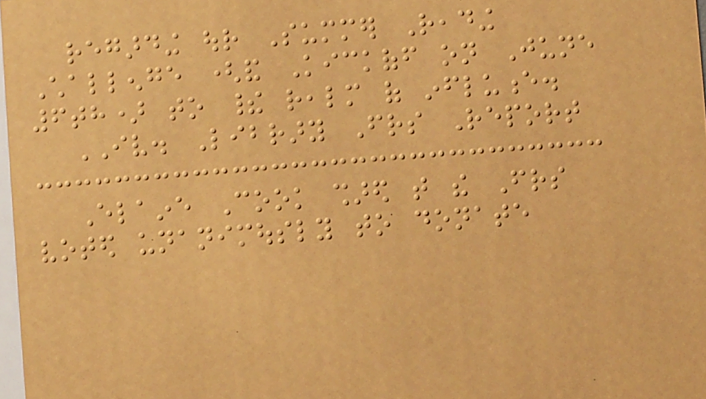regarding our Summer Reading
Challenge (and Kickoff on June
6th) to their realm of influence.
IV. Library Friends Report
Elaine Cook shared that the Friends
voted unanimously to donate
